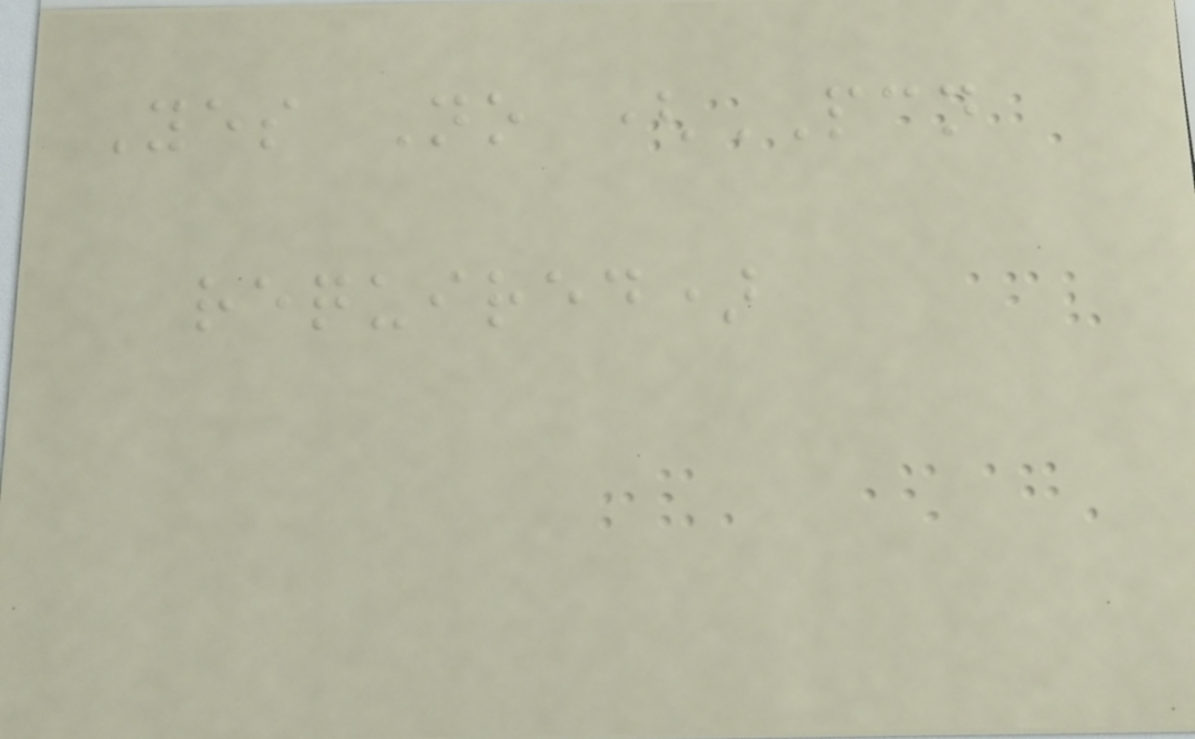Yes No (PCN
required)
